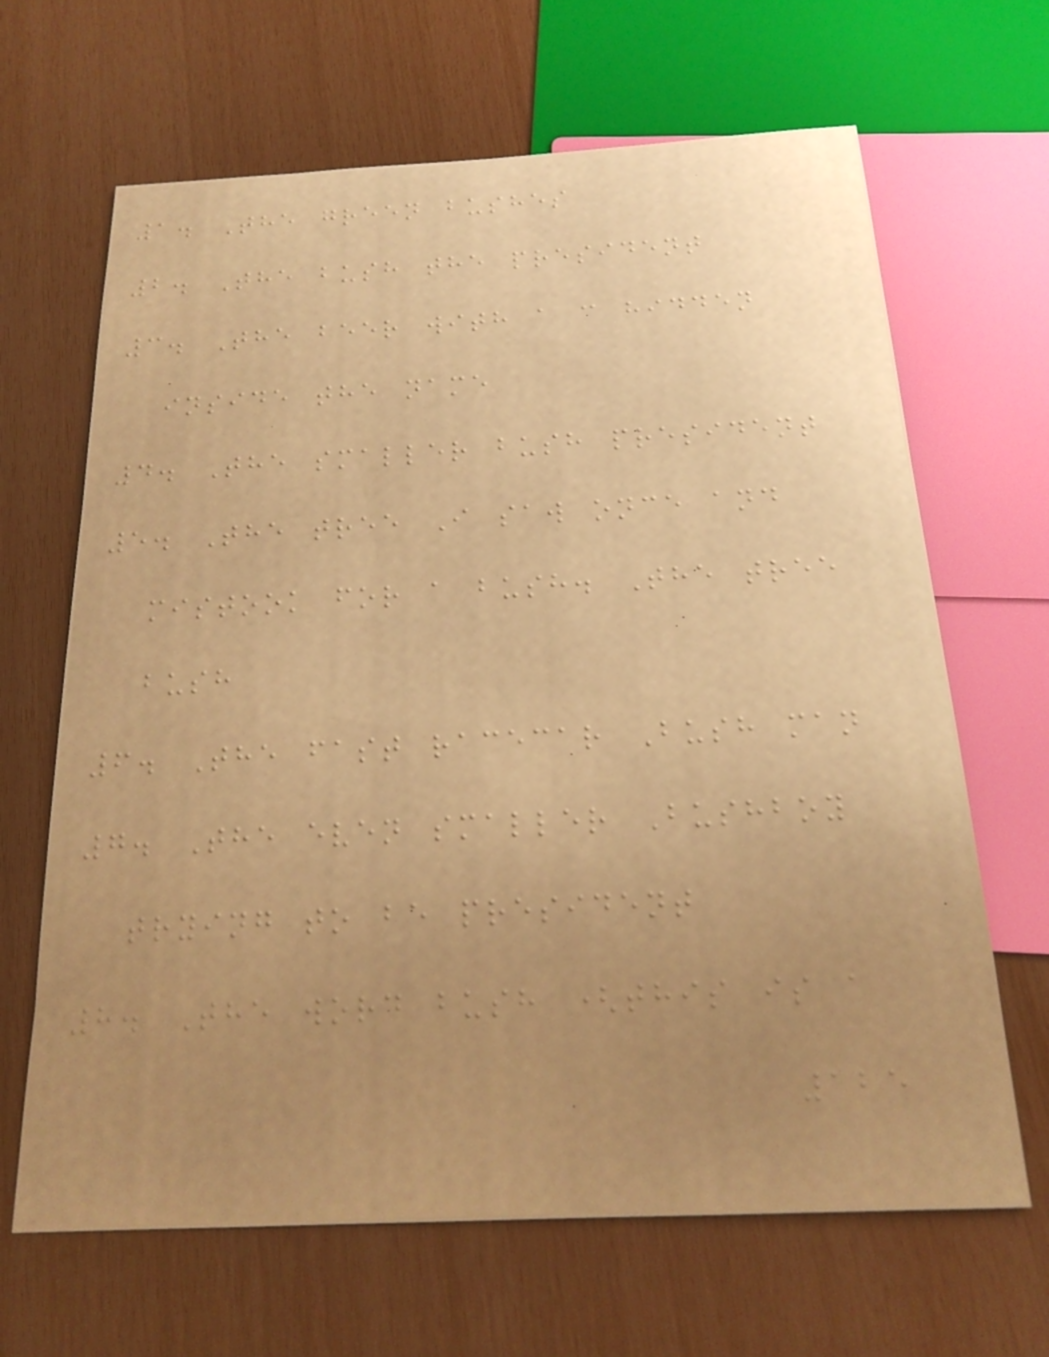1. The green bushes
2. The bush the president
3. The beer with a c hidden
inside the name
4. The smaller bush president
5. The tree I saw once and
mistook for a bush. The tree
bush
6. The fast racecar Bush man
7. The even smaller Bushboy
trying to be president
8. The word bush (this is a
125
